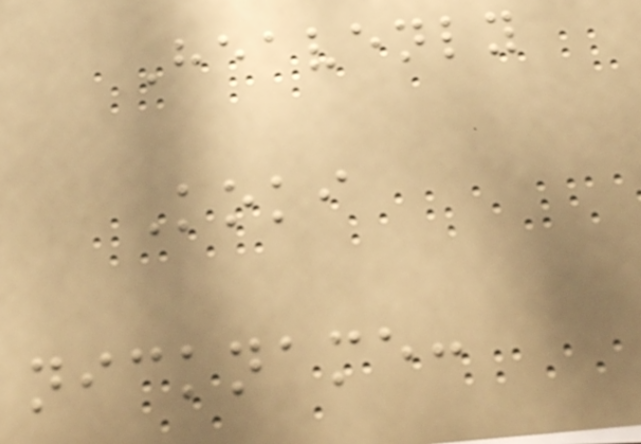Heavenly
Koki
nickname:
